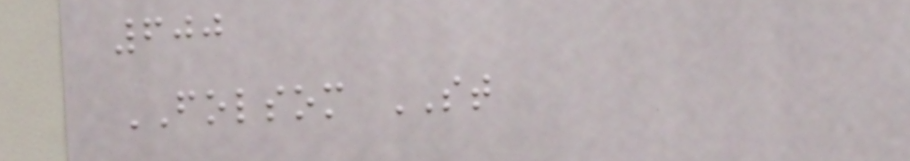600
FOLSOM ST
